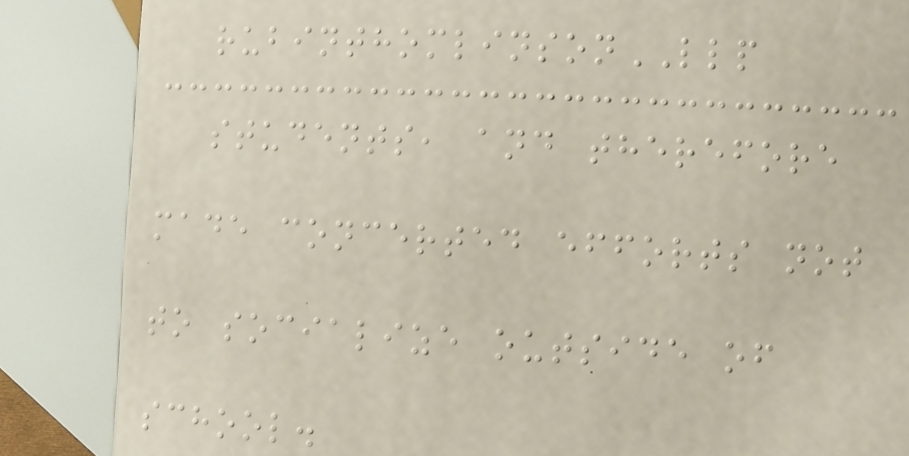rubinthomlinsonLLP
students, and therefore
made concerted efforts not
to socialize outside of
school.
